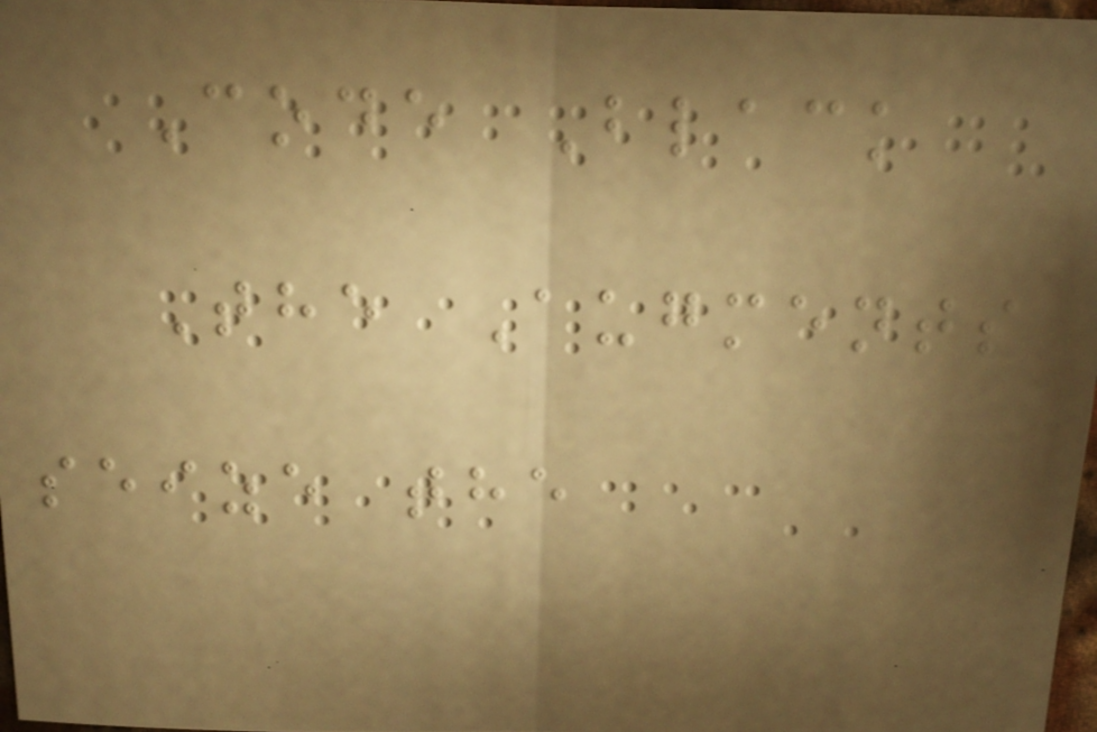Code Black
The Augments
seize the
